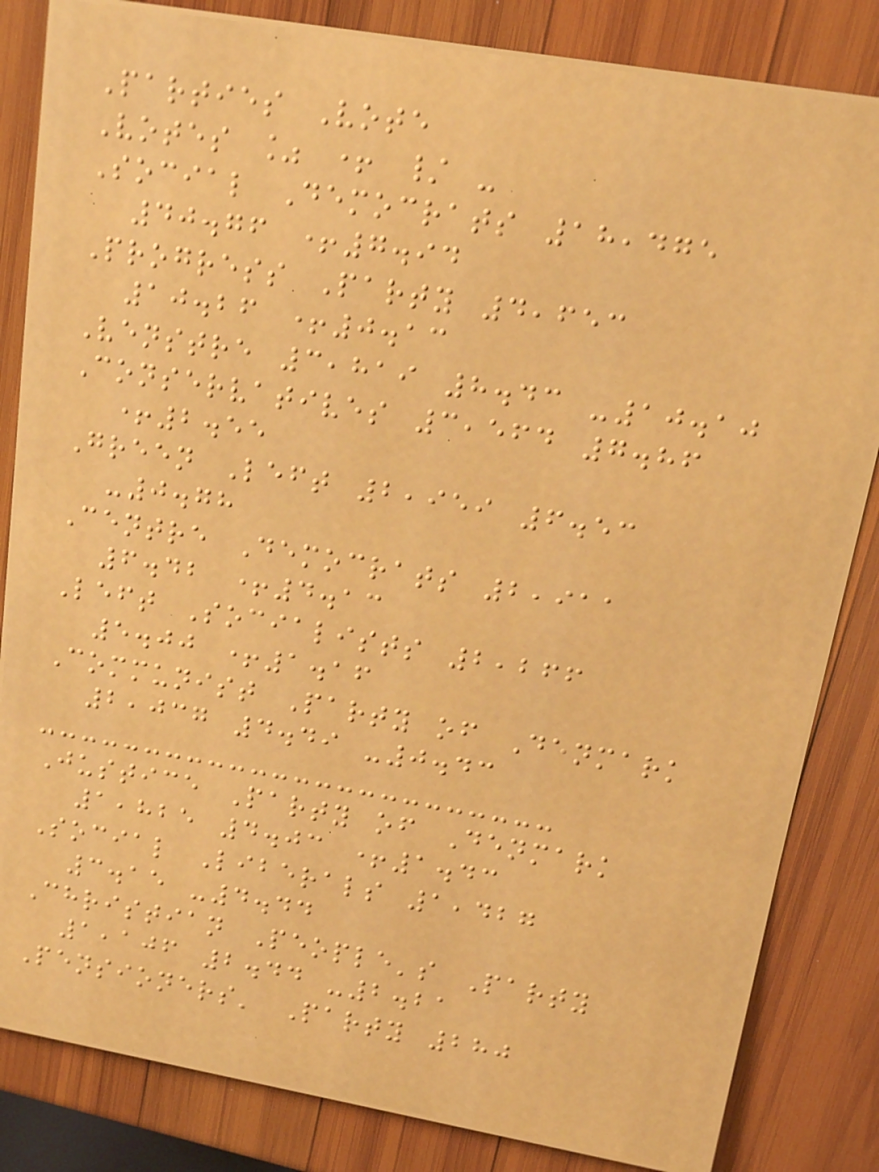Parties Vote
Votes % + / -
Social Democrats 18,475
40.76 +7.94
Progress Party 4,653
10.26 +0.13
Venstre 3,819 8.43 -10.10
Conservatives 3,564 7.86
+2.55
Green Left 2,959 6.53
-0.78
Centre Democrats 2,911
6.42 +4.13
Left Socialists 2,266
5.00 +1.16
Communist Party of Denmark
2,037 4.49 -0.43
Justice Party of Denmark
1,825 4.03 +1.43
Social Liberals 1,427
3.15 -4.44
Christian People's Party
1,106 2.44 -2.21
Pensioners' Party 280
